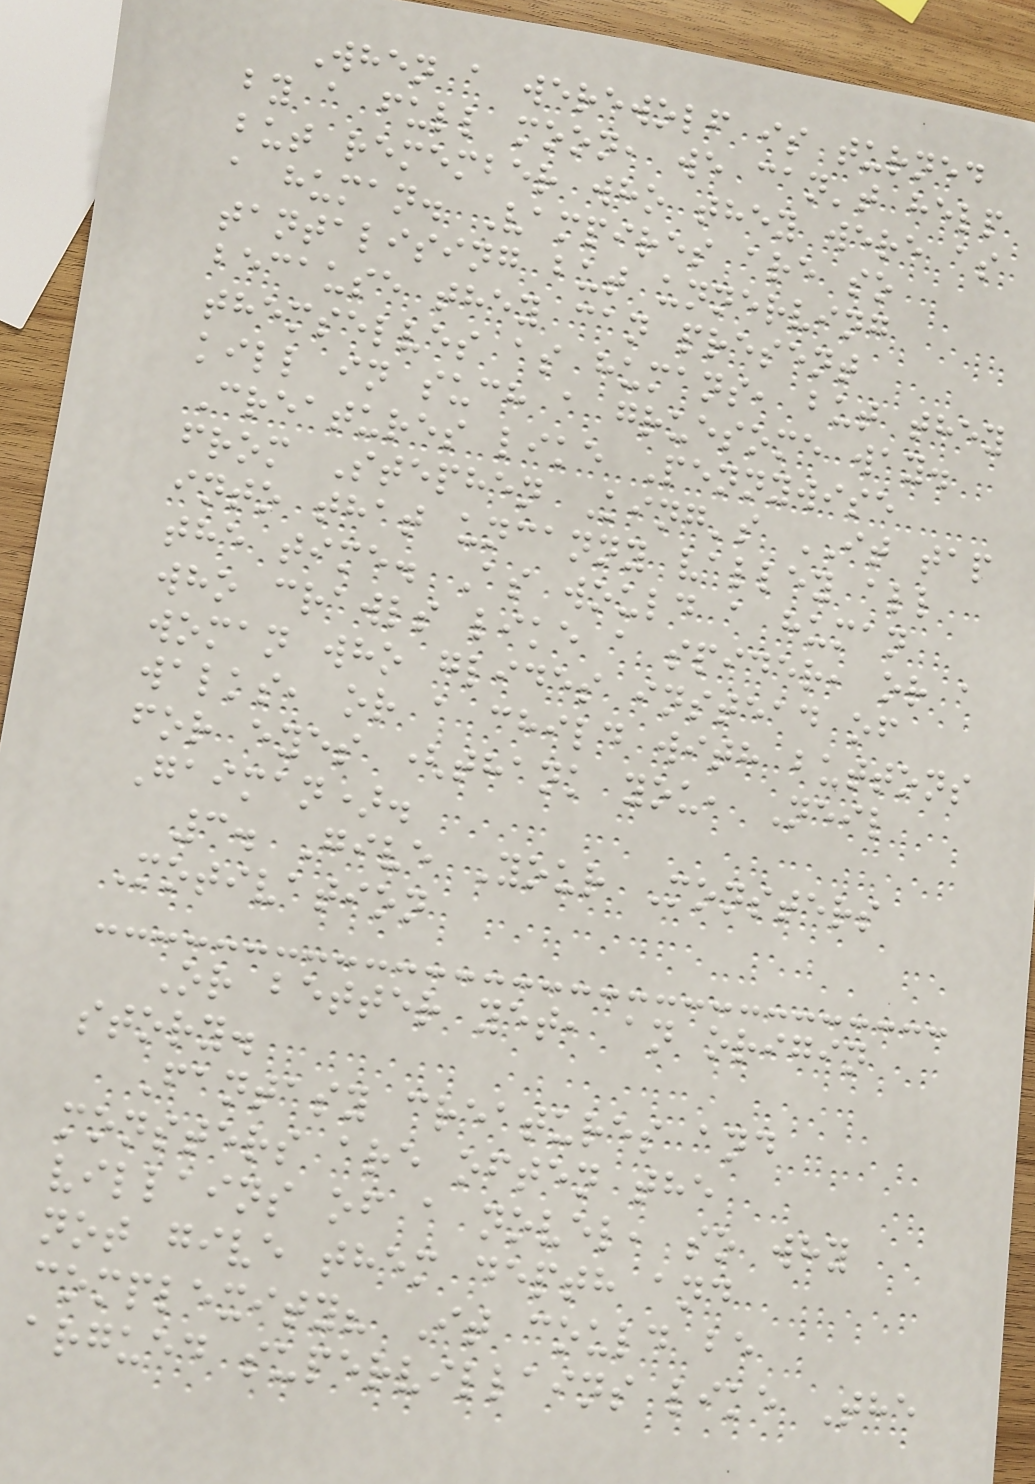When a werewolf is turned
by a full moon, we can't help
but remember who they were as
a human. Vampires are so
tantalising but unnerving
because they can present
themselves as humans, but they
kill in such a gruesome way.
Creatures like Pennywise
from Stephen King's IT tap
into that uncanny valley all
the time. As would a human
who crawls like a spider, or a
woman who glides instead of
walks, or a child with buttons
for eyes (thank you, Neil
Gaiman).
3. Give Your Monsters
Motivation
Or better yet, an origin
story.
Fantasy creatures and
monsters are often the
villains of a novel, so why
not give them depth and
complexity? It could be
argued supervillains like The
